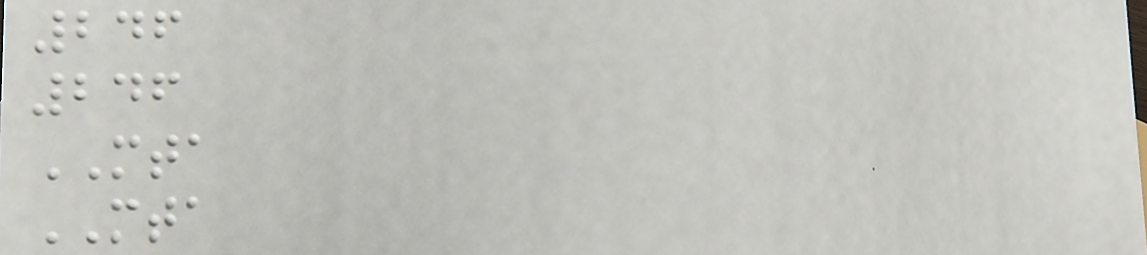246
246
MTA
MTA
